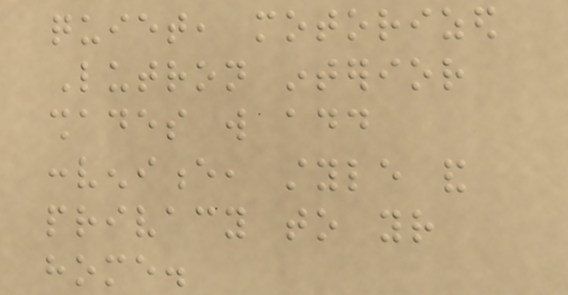quiet, motorized
Lutron interior
shades will add
convenience, style and
privacy to your
home.
